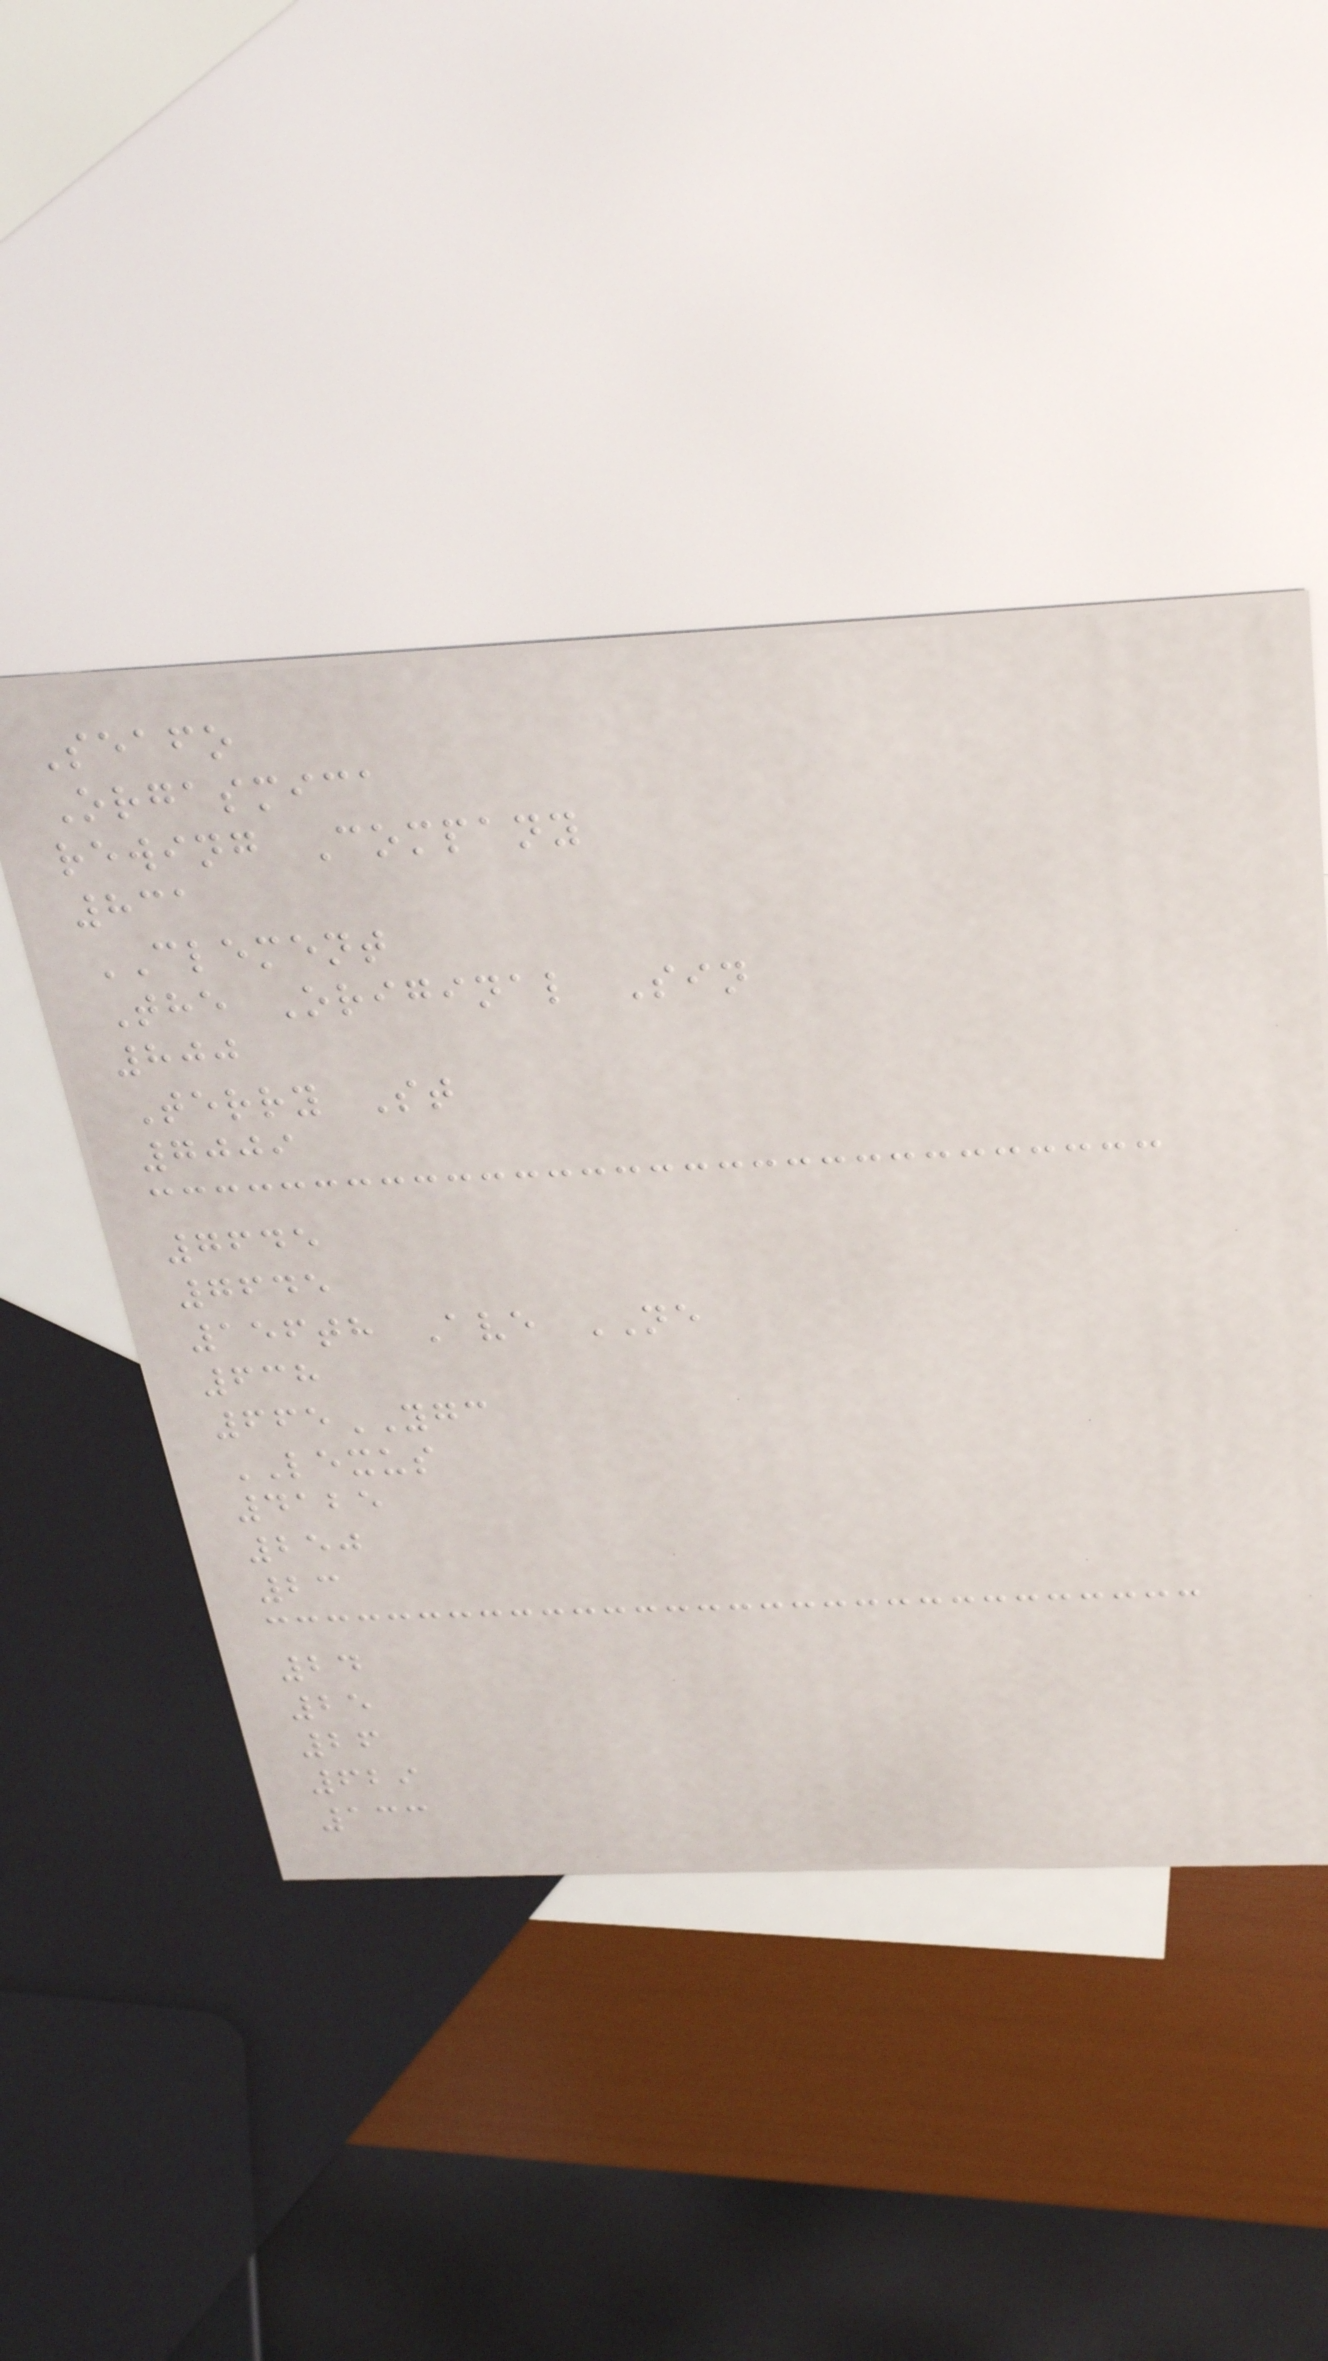Seafo
Orgasmica
rewing Company
831
CLEMENT
The Original Sin
800
Terry St
7009
7645
7645
156th Ave NE
638
665YGC
LEXUS
4125
250
23
24
25
26
629
133
